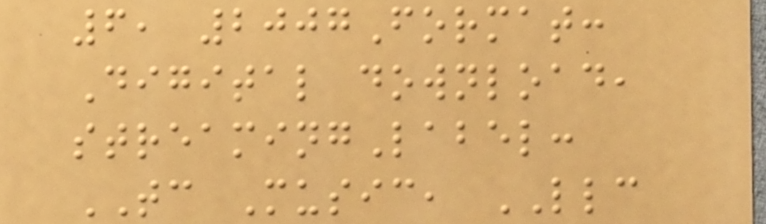6, 2007Format:
Digital download,
streamingLabel:
TC Music, LLC
